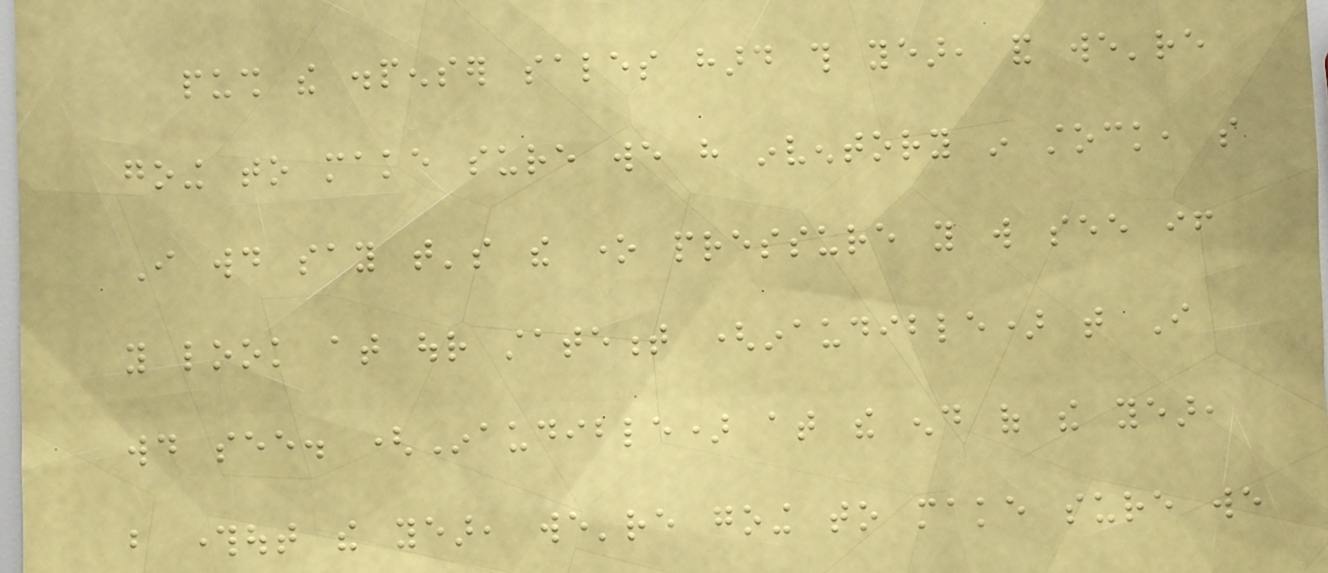push the dispenser sales hard this year, and we're
going to make sure we have inventory in stock, so
I would say that's the one pressure you will see if
you look at our statement (inaudible) that I
would see. (Inaudible) at the end of the year,
but throughout the year, we're going to make sure we
